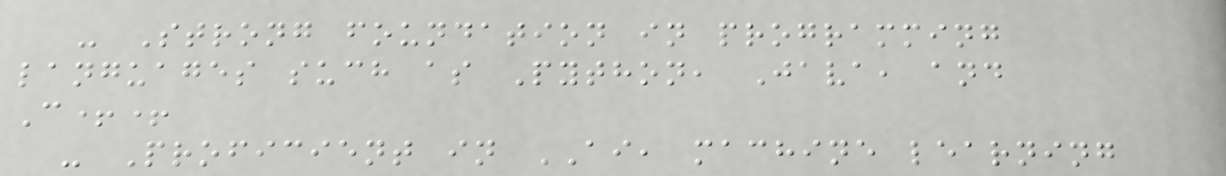- Strong foundation in programming
languages such as Python, Java, and
C++
- Proficient in AI, machine learning
